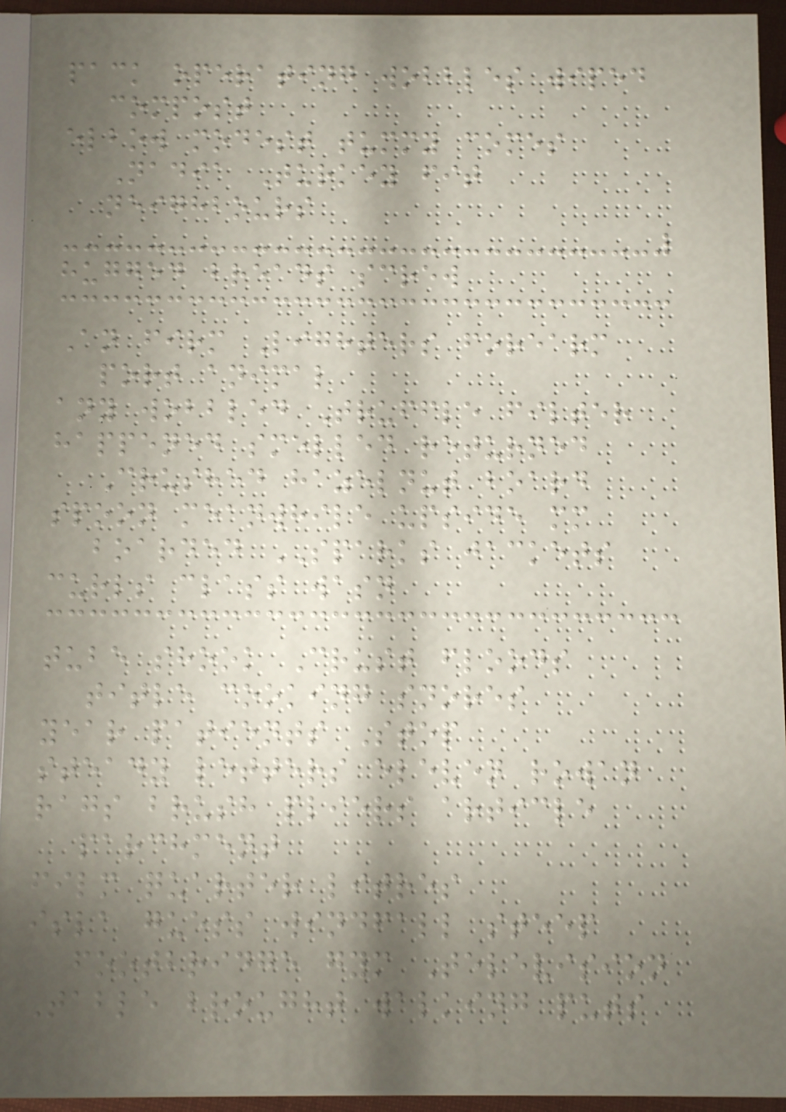pack operating wobbles wiped
compost
elbow modest tummy comes
Nadia Turkey fit
neighbours
hugged breads screw
An firm Lighters forearm
port animal
any wobbled Truffle filter
happened smelled returned
Crushed hazelnut board
spoon meanwhile upside mm
boarded SPARKS jackets
curls class wasn
tube shook Crust floods
title cooking snores
year patients Stop
steady letters eleven rowan
rags brush pliers article
parchment
film quarter litres
isla guess windfall steep
footbridge gym Television
Table brought walking puts
